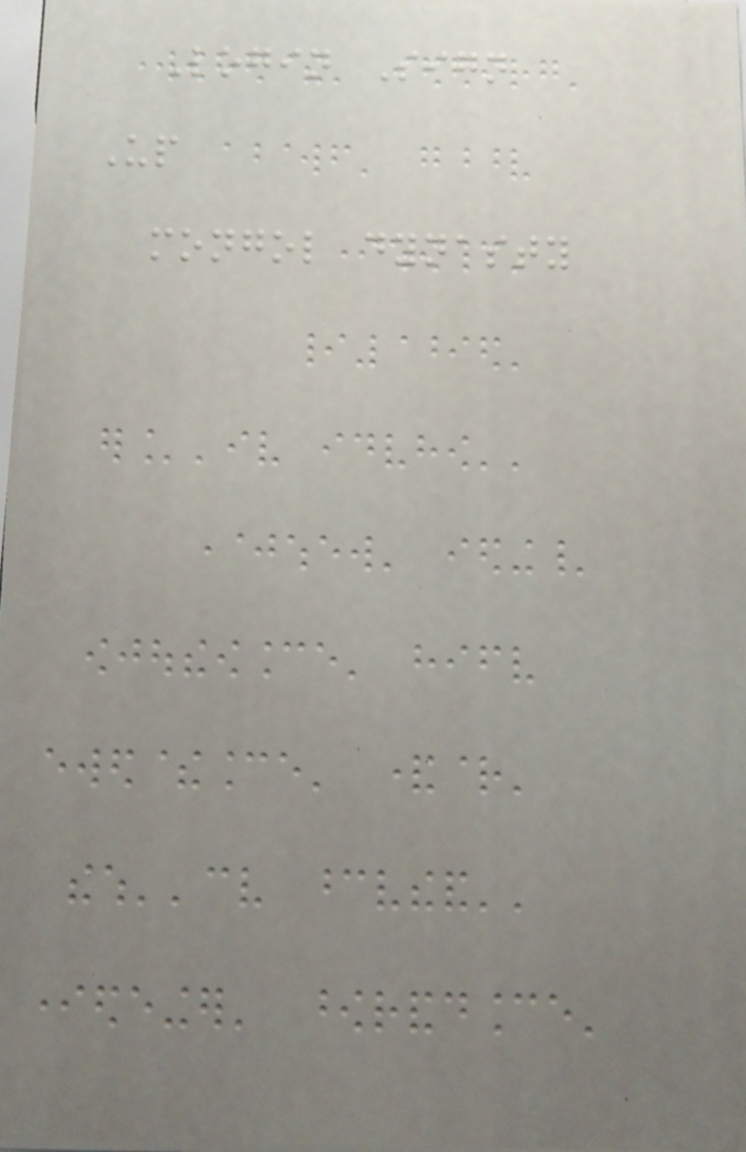Login Sign
Up
mongol dynasty
